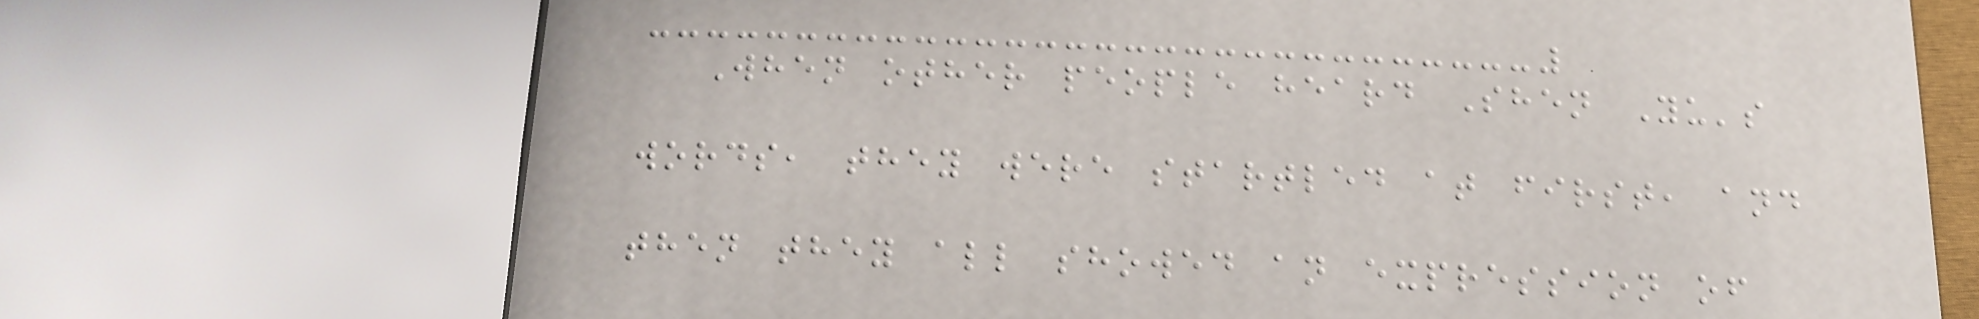When other people heard Shen Yu's
words, they were startled at first, and
then they all showed an expression of
